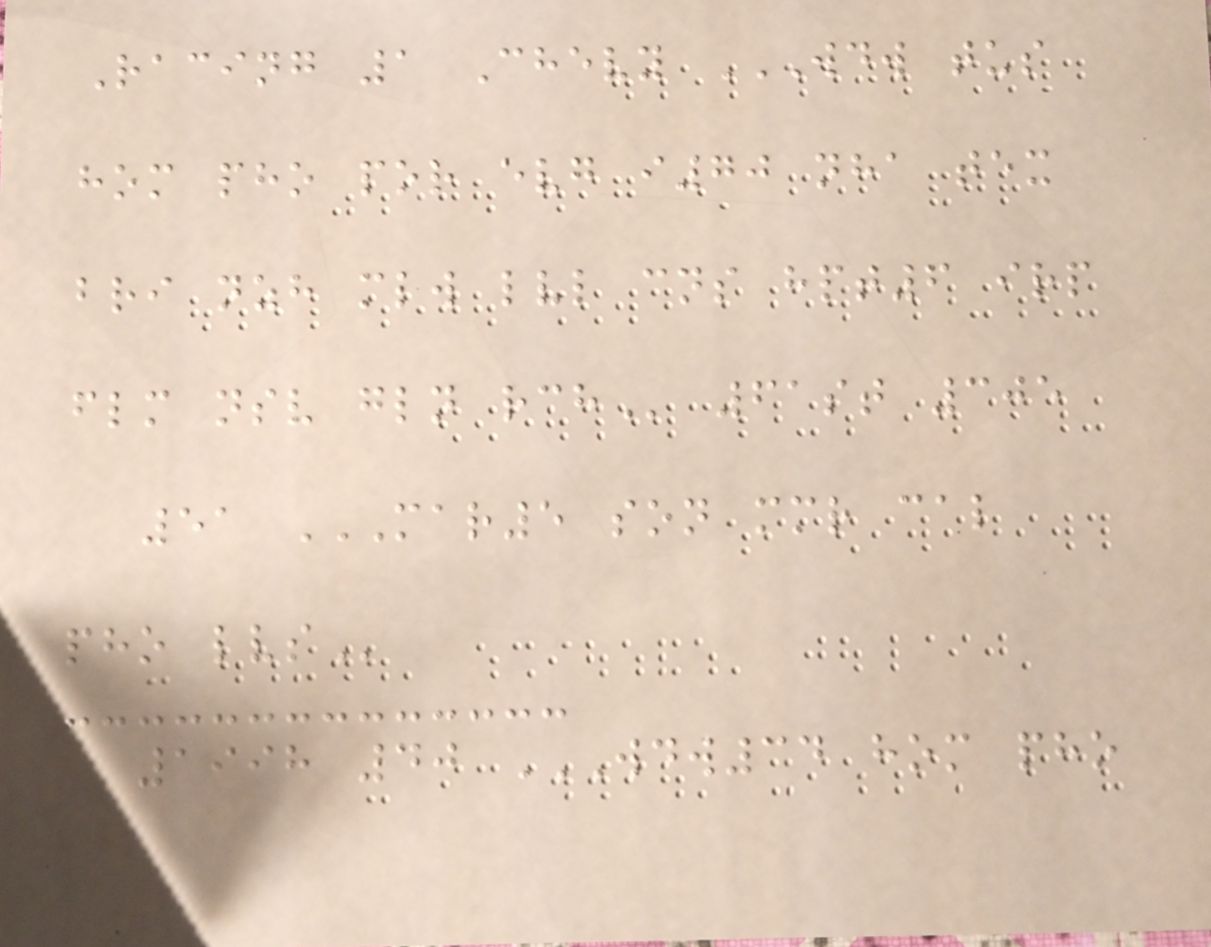Racing 1 Chevy WDW TUS
HOM PHO POR EVG I70 NHA TEX
BRI NZH MLW LVL CNS HPT6 IRP
FLM NSV GLN RCH 61st 305
51 MAR5 SON MMR CAL
PHO LVS
1998 40 WDW34 HOM PHO
